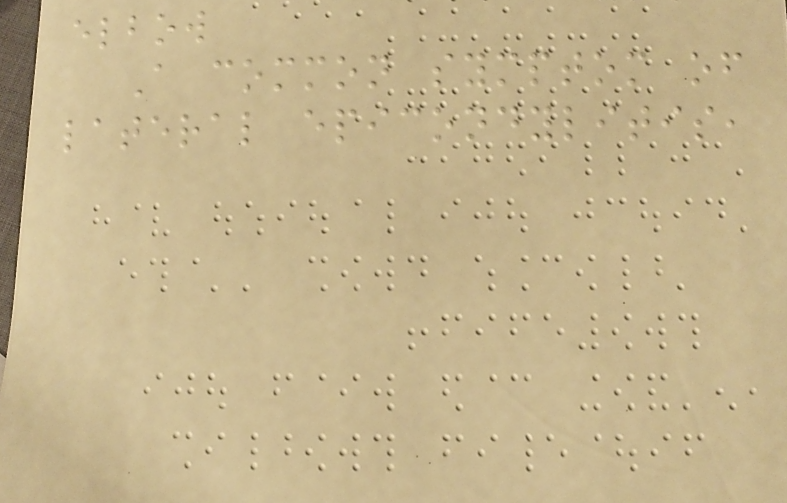elbow
A common symptom of
lateral epicondylitis,
